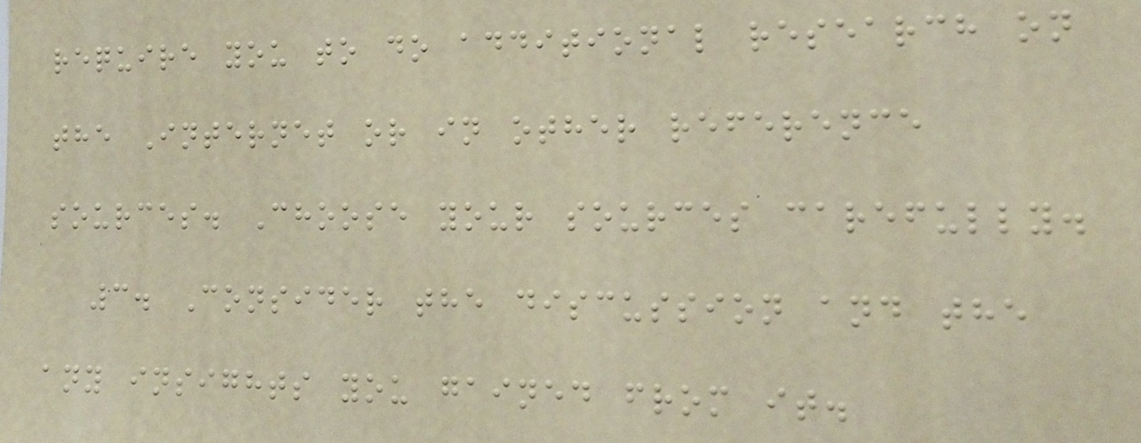require you to do additional research on
the Internet or in other reference
sources. Choose your sources carefully.
3. Consider the discussion and the
any insights you gained from it.
